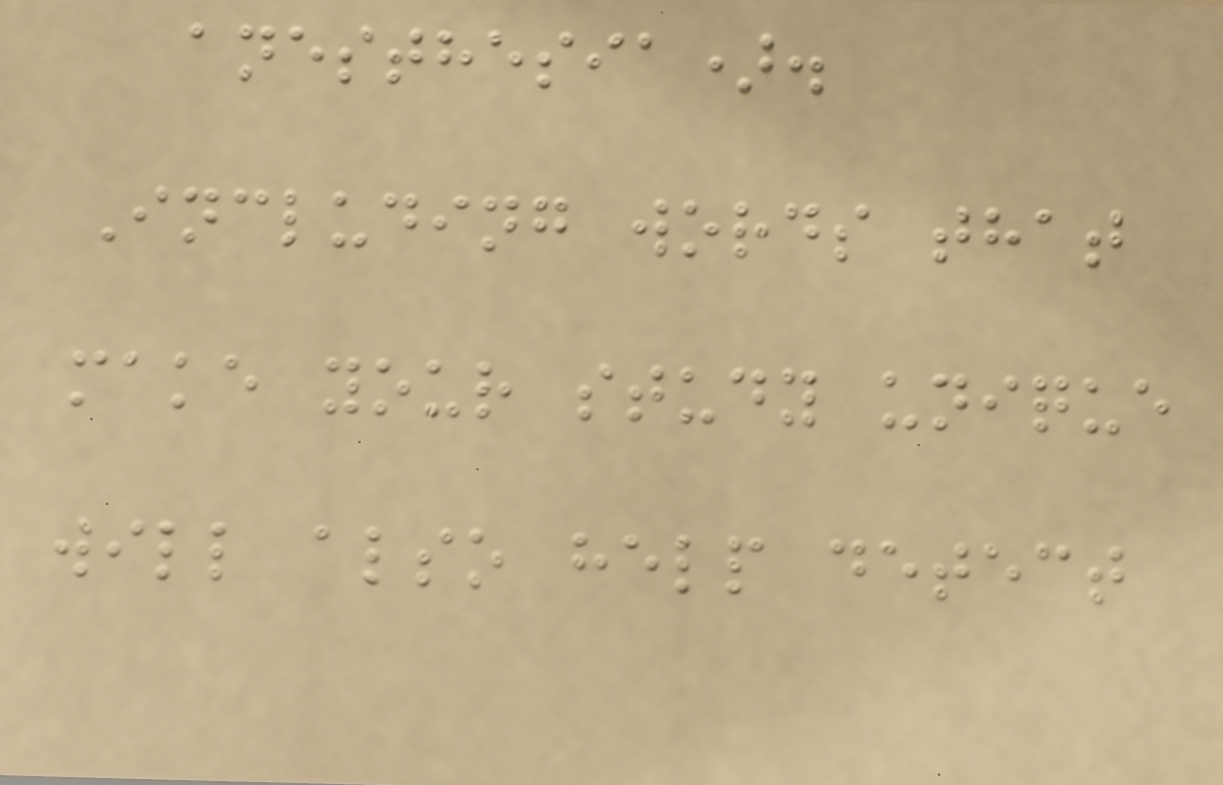anesthesia).
Including words that
make your study unique
will also help detect
